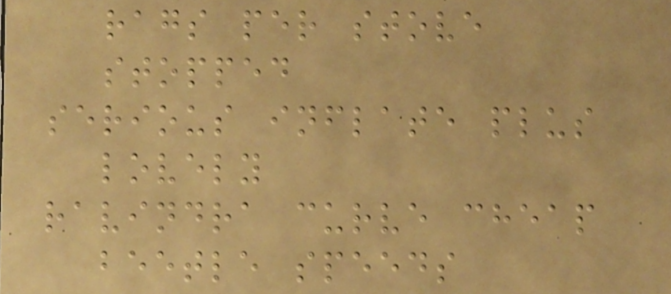rags per stove
stopped
serious inflate plus
lovely
ravindra curve cheap
beetle speeds
